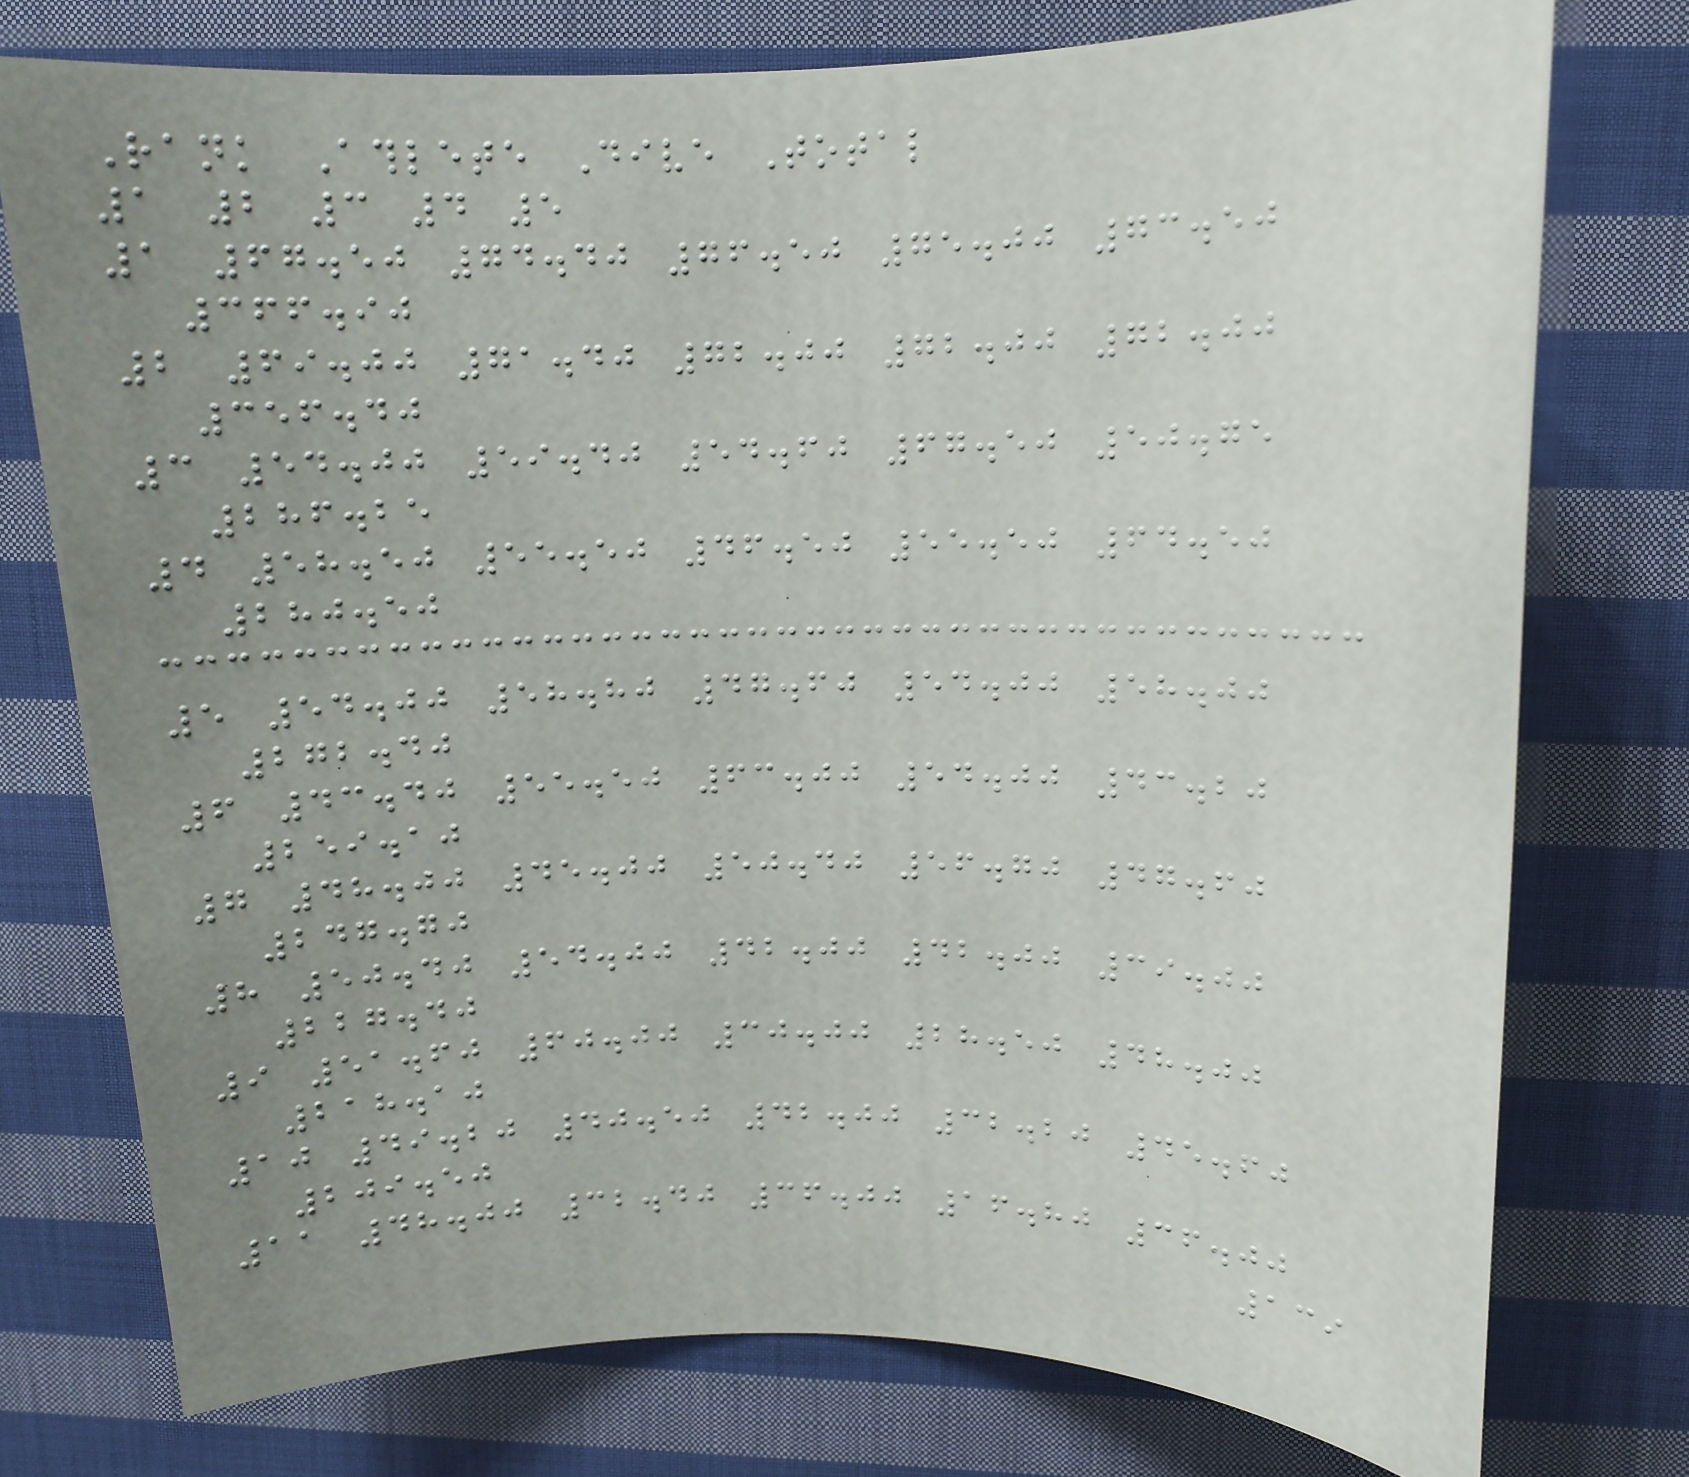Rank Athlete Dive Total
1 2 3 4 5
1 67.50 74.40 76.50 75.00 73.50
366.90
2 69.00 71.40 72.00 72.00 72.00
356.40
3 54.00 59.40 54.60 67.50 50.75
286.25
4 58.50 55.50 46.50 55.50 64.50
280.50
5 54.00 58.80 47.60 54.00 58.00
272.40
6 43.40 55.50 63.00 54.00 43.20
259.10
7 48.00 45.00 50.40 56.70 47.60
247.70
8 50.40 54.00 42.00 42.00 39.00
227.40
9 51.60 60.00 30.00 28.50 48.00
218.10
10 49.20 40.50 42.00 32.20 45.60
209.50
11 48.00 32.40 36.00 16.80 36.00
139
